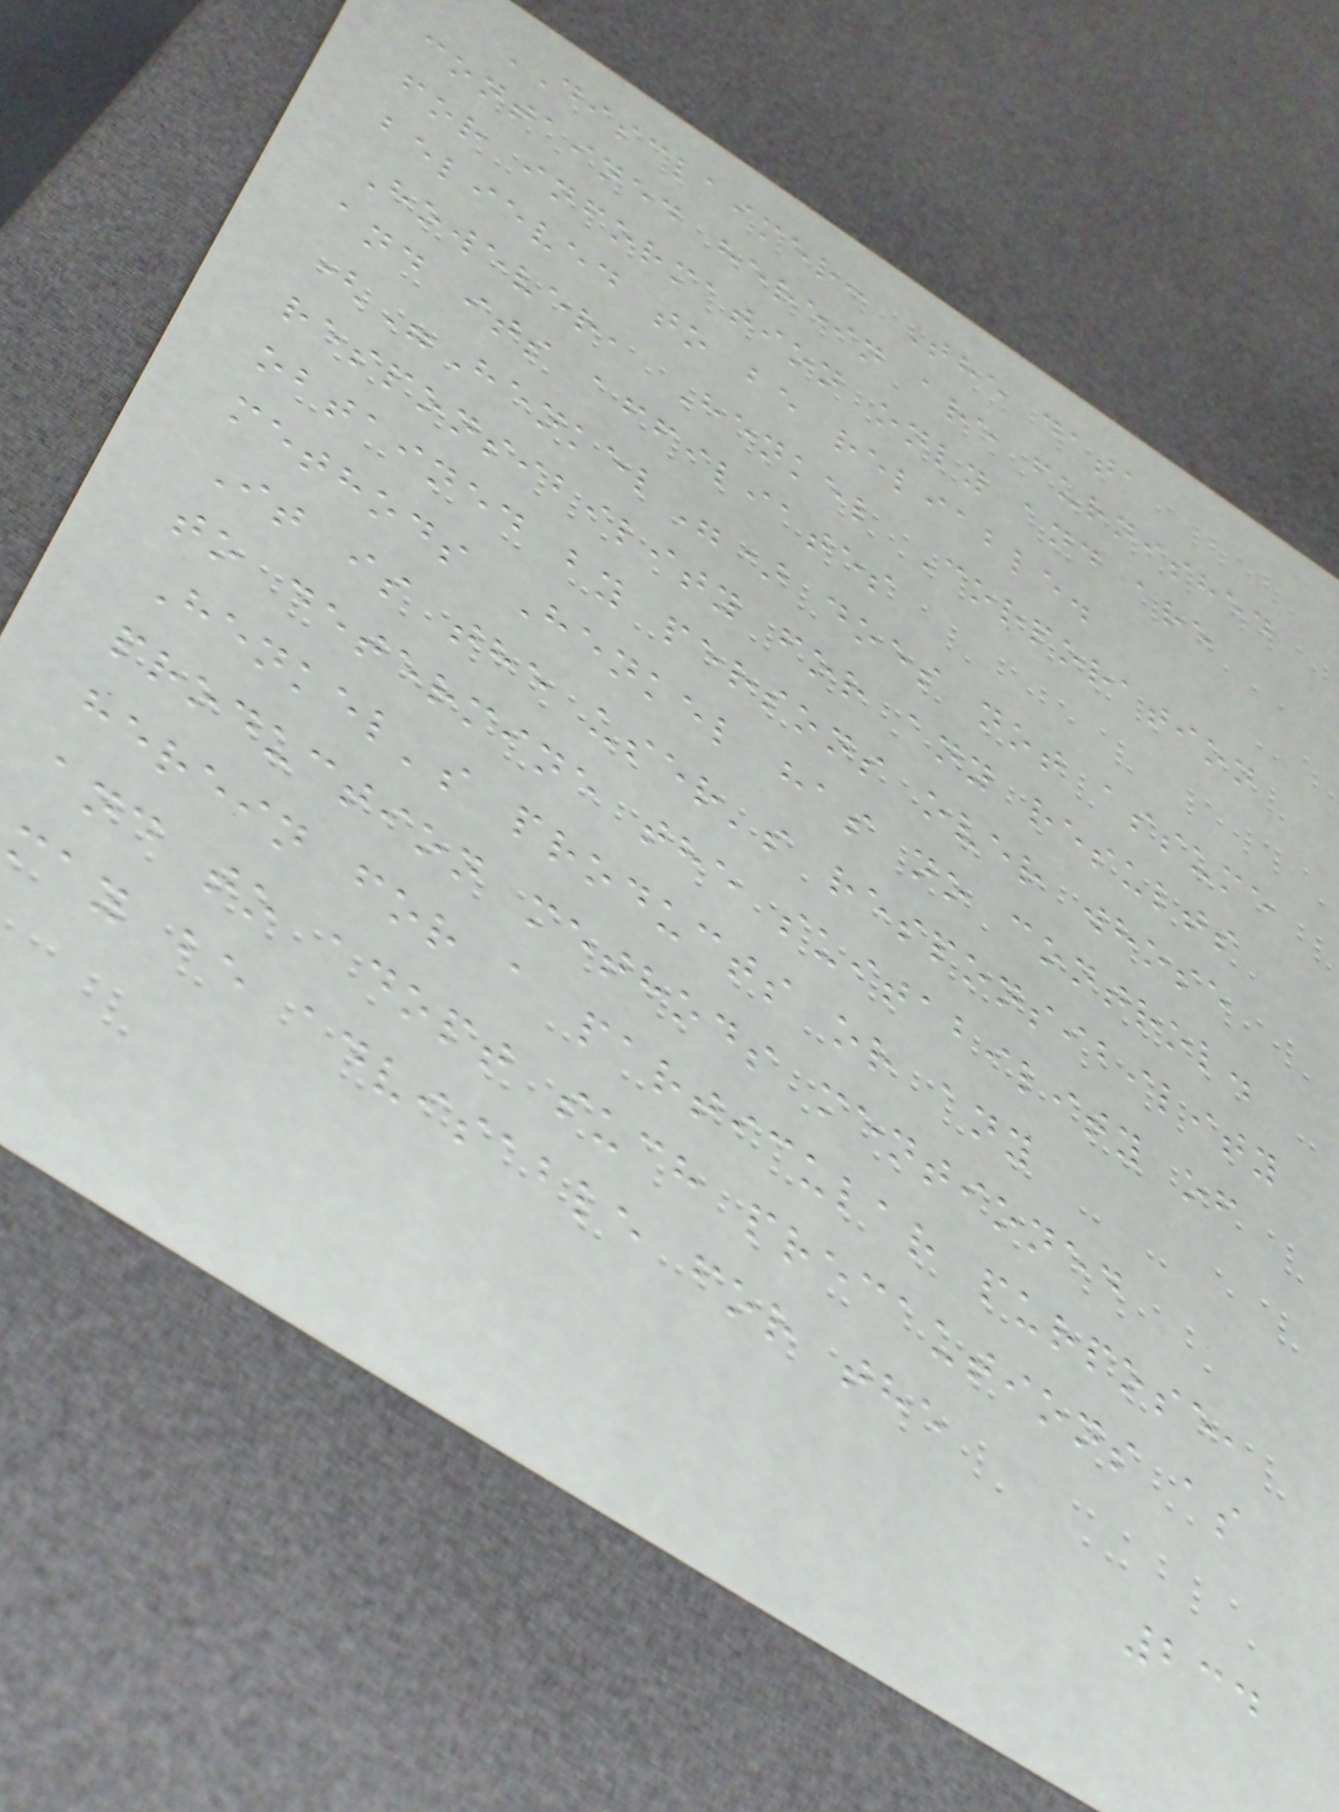DISCLAIMER: The data
contained herein are furnished
for information only and are
believed to be reliable.
However, Henkel Corporation
and its affiliates
("Henkel") does not assume
responsibility for any results
obtained by persons over whose
methods Henkel has no control.
It is the user's responsibility
to determine the suitability of
Henkel's products or any
production methods mentioned
herein for a particular purpose,
and to adopt such precautions as
may be advisable for the
234
